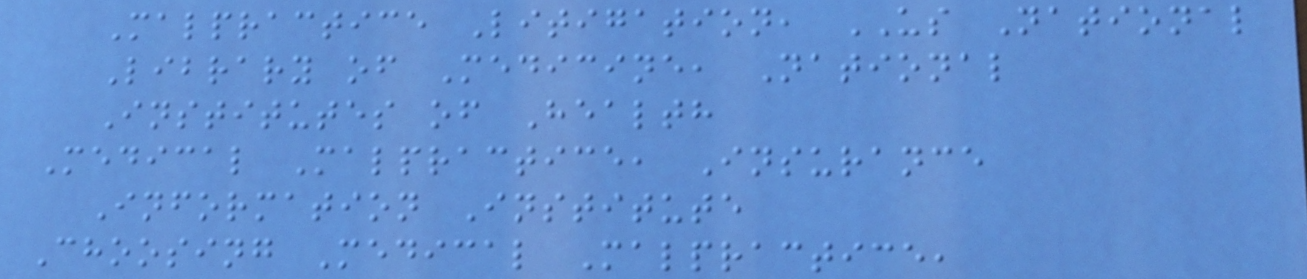Malpractice Litigation, US National
Library of Medicine, National
Institutes of Health
Medical Malpractice, Insurance
Information Institute
Choosing Medical Malpractice,
